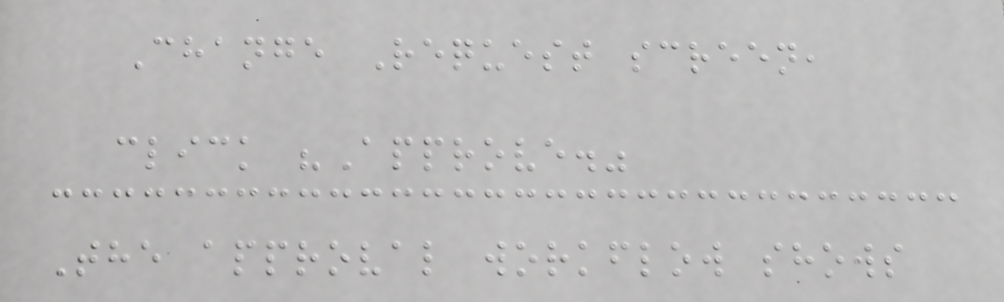Change Request screen,
click "Approve."
The approval workflow shows
